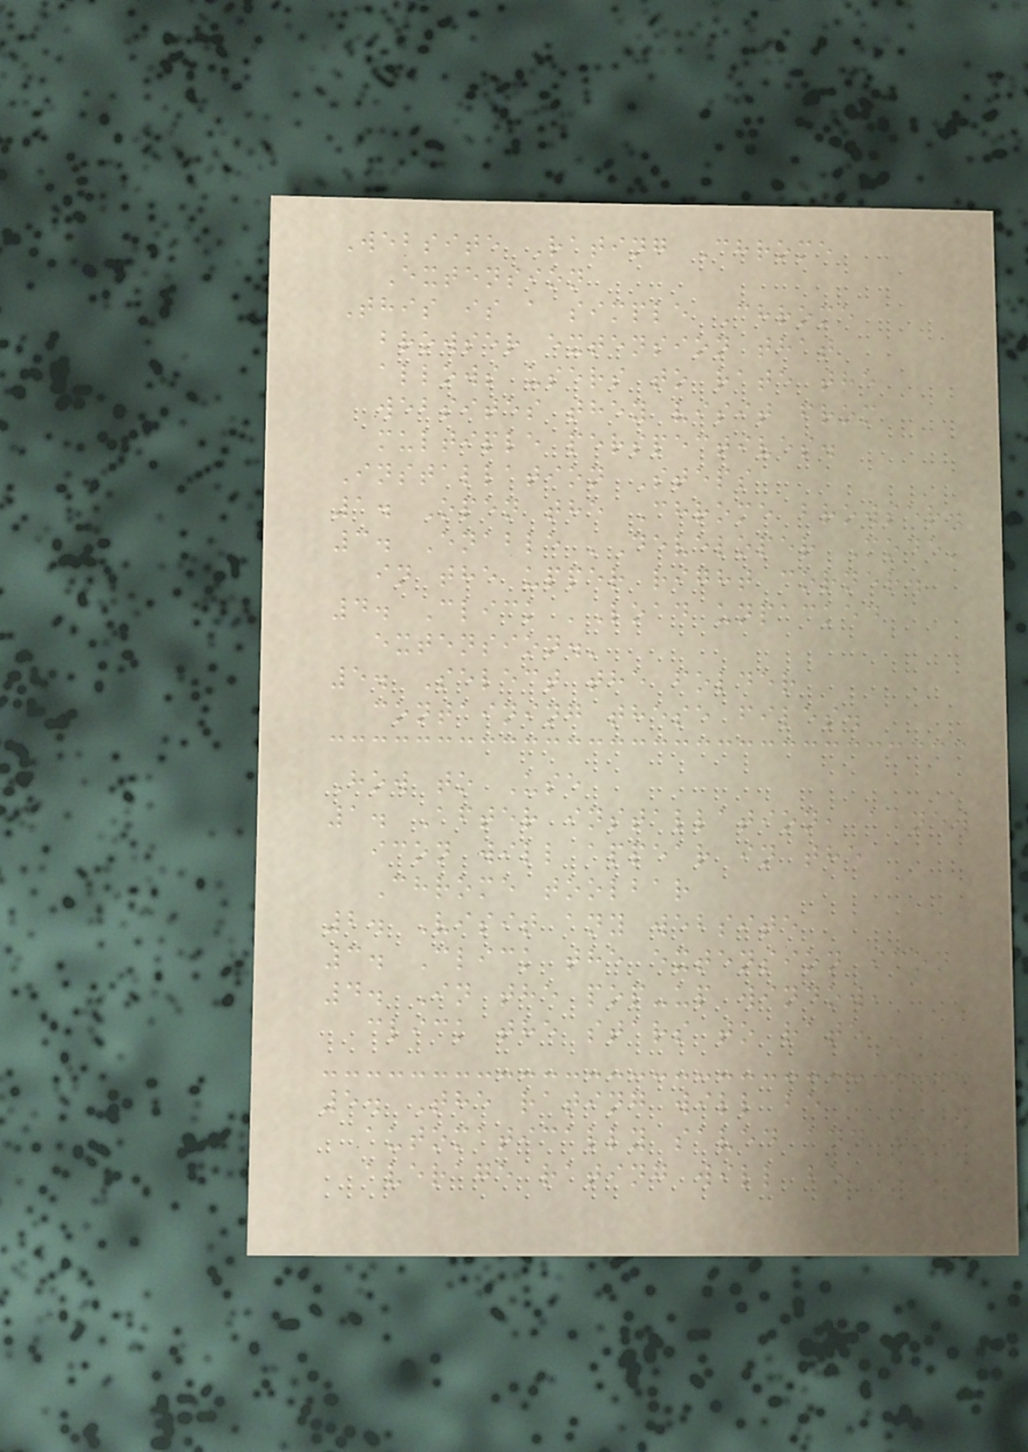Website Rating Chrome
Extension
This is a simple Chrome
browser extension that
allows users to rate the
websites they visit from
multiple perspectives.
Installation Steps
1. Open the Chrome browser.
3. Enable 'Developer Mode'
in the upper right corner.
4. Click 'Load unpacked
extension.'
5. Select the folder
containing these files.
How to Use
1. After installation, a new
icon will appear in the
Chrome toolbar
2. Visit any website
3. Click the extension icon
4. In the pop-up window,
click the stars to rate
5. The rating will be
automatically saved and the
average rating will be
